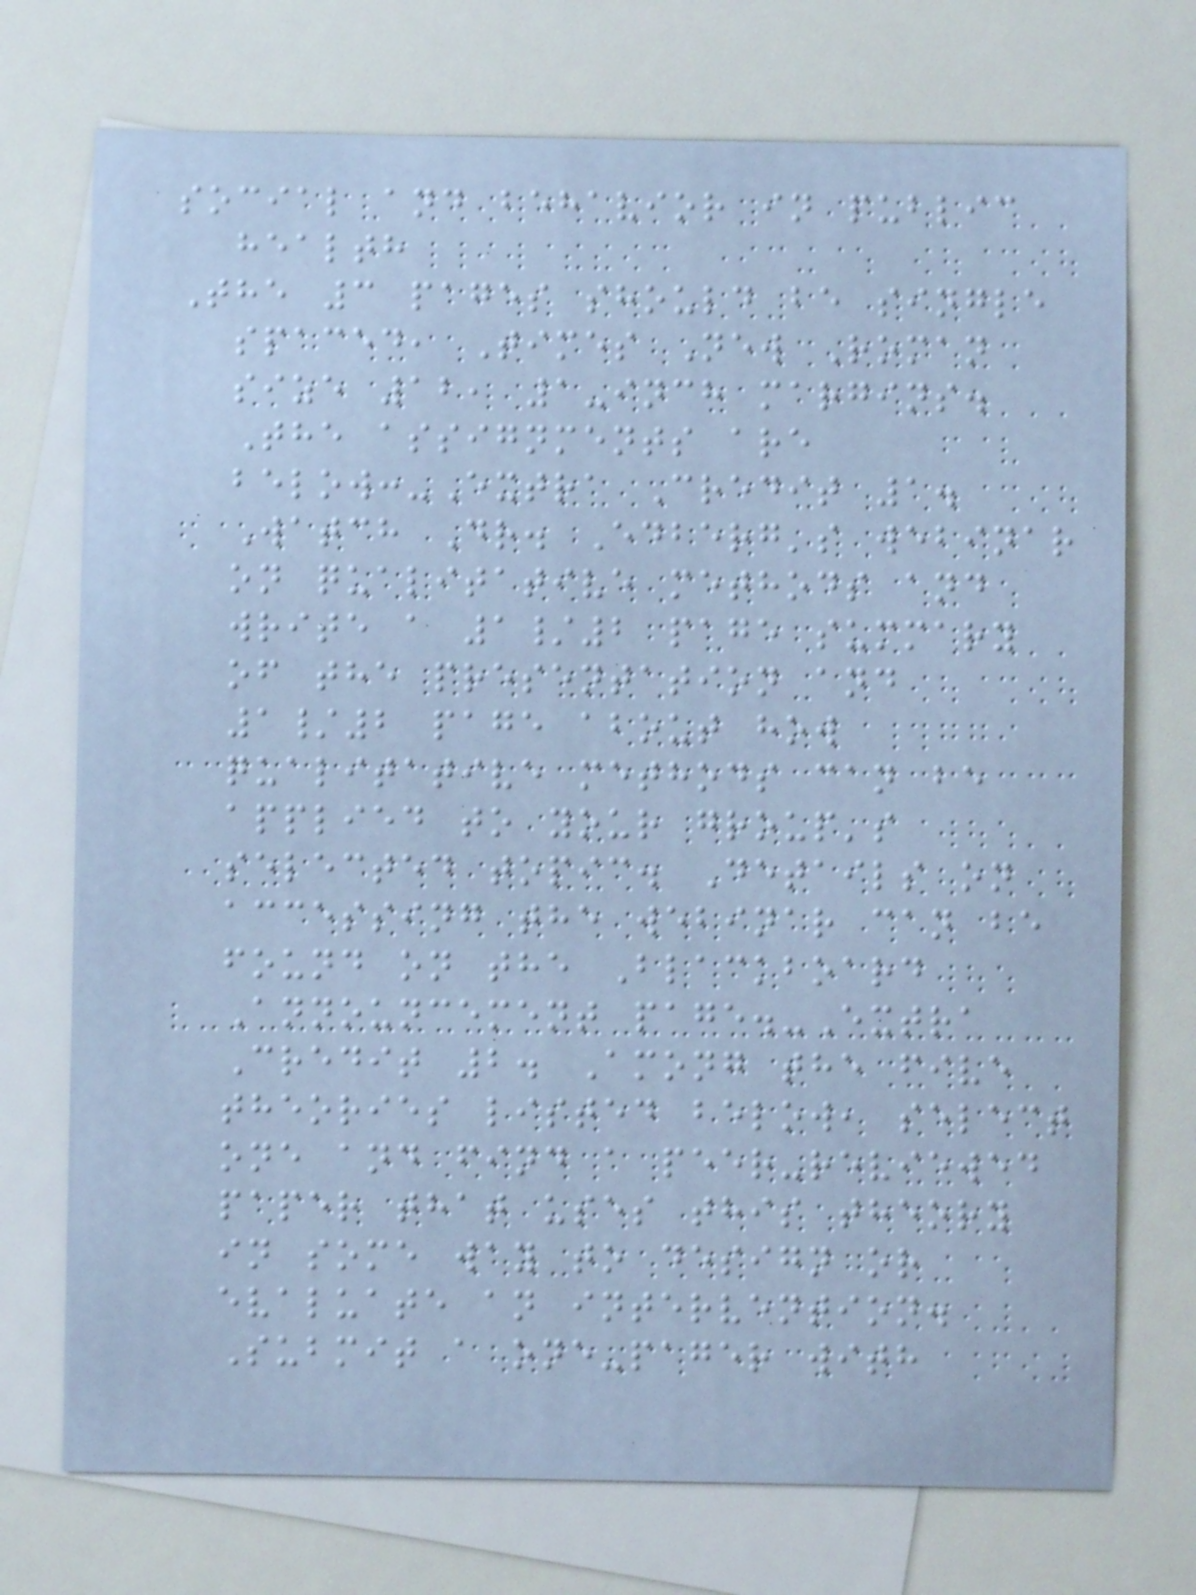social and behavior in public
health
The 3 pages should be single
spaced, Times New Roman
size 12, 1-inch margins.
The assignments are
below:-Extra Credit 1.
Watch Dr. Edberg's webinar
on qualitative methods and
write a 1/2 page summary
of the presentation and
1/2 page about how
qualitative methods can be
applied to your group's
selected topic. Details on
accessing the webinar can be
found on the Blackboard
Announcement page.-Extra
Credit 2. Among the five
theories listed below, select
one and find a peer-reviewed
paper that uses this theory
in some way to design or
evaluate an intervention.
Submit a one-pager with
